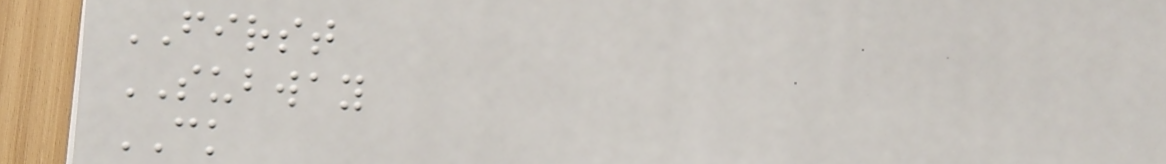FIRST
SUBWAY
CK
